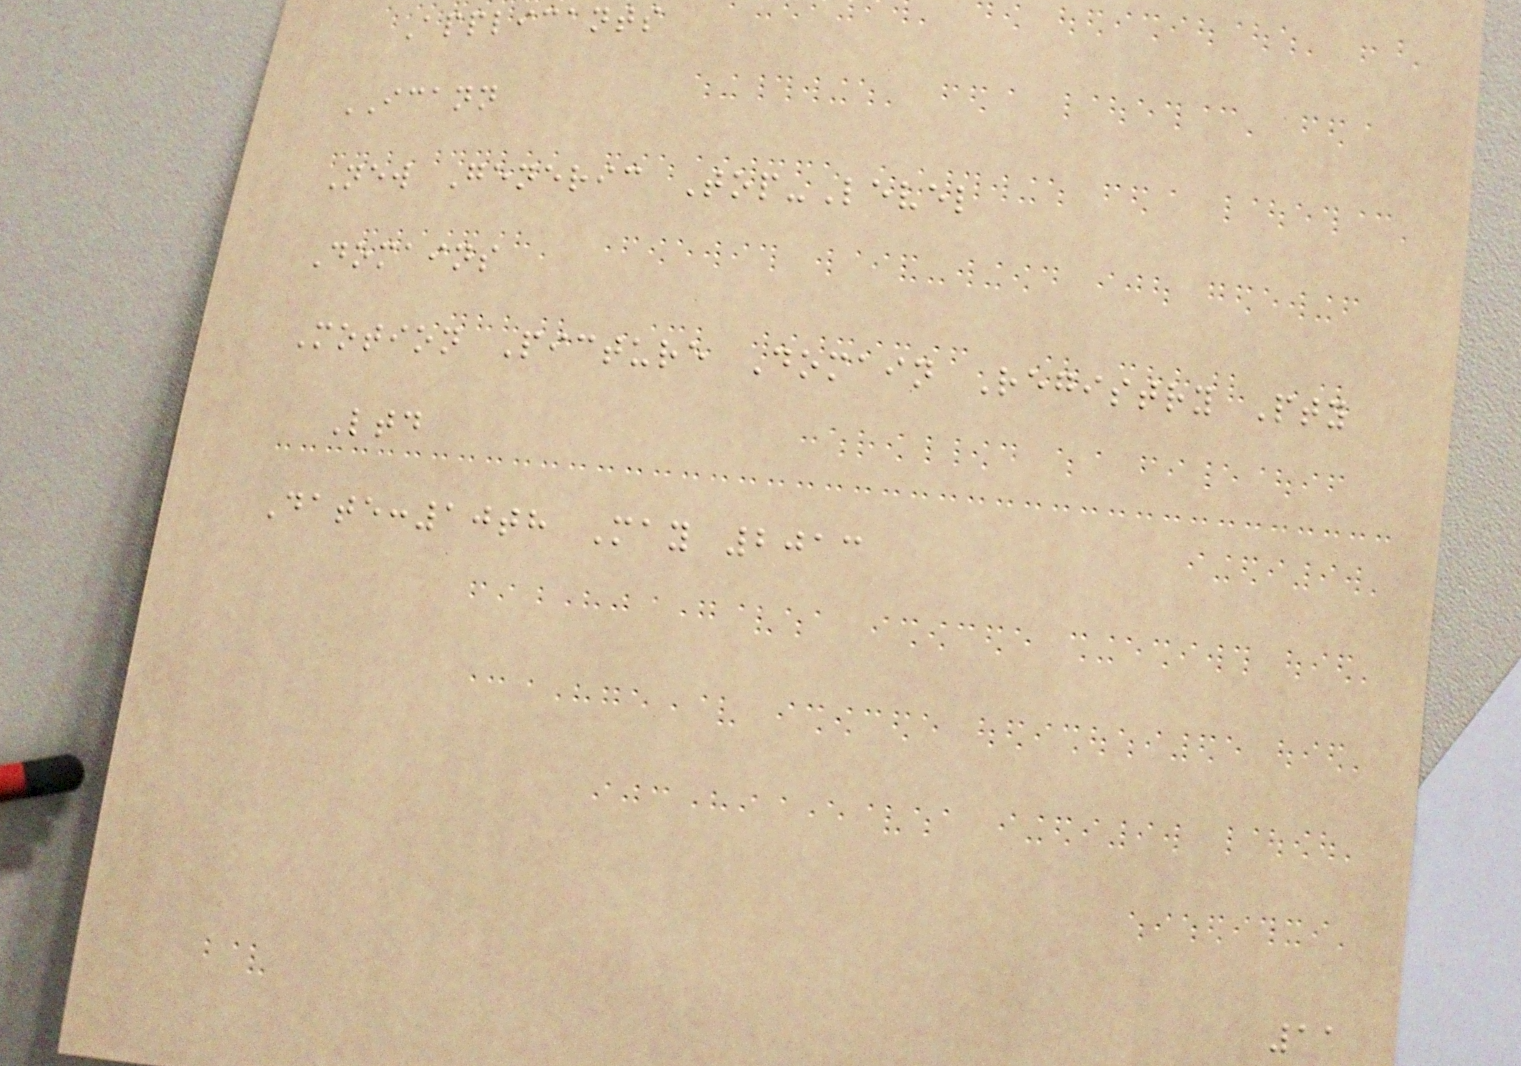Applicants
ICANN
New Generic Top-Level
Domains
Motion Picture Domain Registry Pty
Ltd
Date:10th May 2013
11
